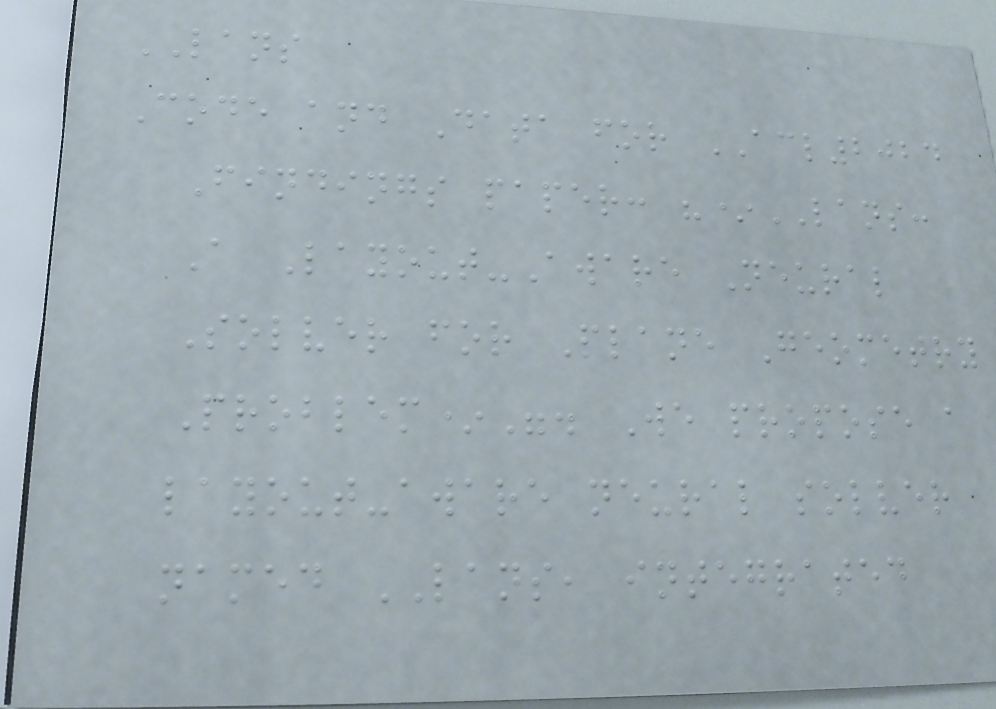LANS
Code and Data for ACL2024
Findings paper: "*LANS:
A Layout-Aware Neural
Solver for Plane Geometry
Problem*". We propose a
layout-aware neural solver
named LANS, integrated
